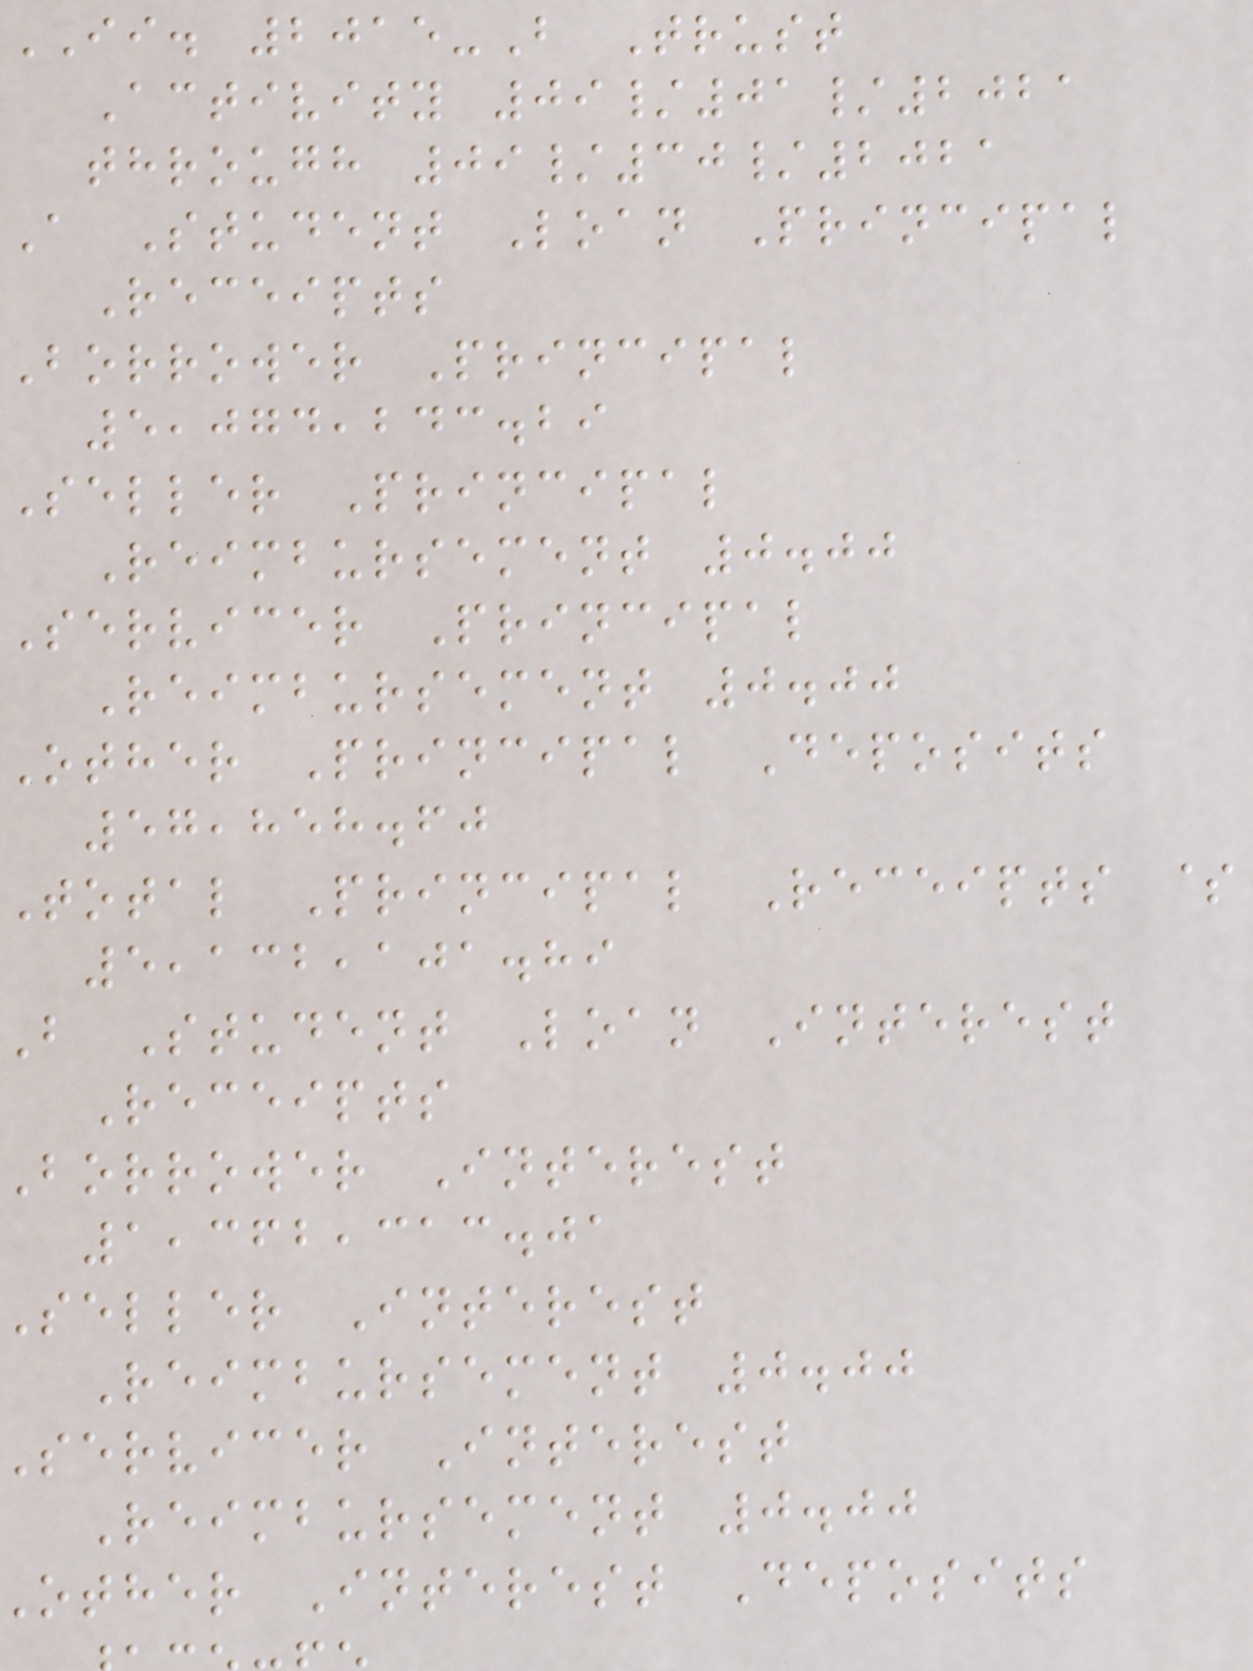II. 2015-B Trust
Activity 09/01/2021
through 09/30/2021
A Student Loan Principal
Receipts
Borrower Principal
5,074,243.29
Seller Principal
Reimbursement 0.00
Servicer Principal
Reimbursement 0.00
Other Principal Deposits
57,858.60
Total Principal Receipts $
5,132,101.89
B Student Loan Interest
Receipts
borrower Interest
1,362,313.01
seller Interest
Reimbursement 0.00
servicer Interest
Reimbursement 0.00
other Interest Deposits
